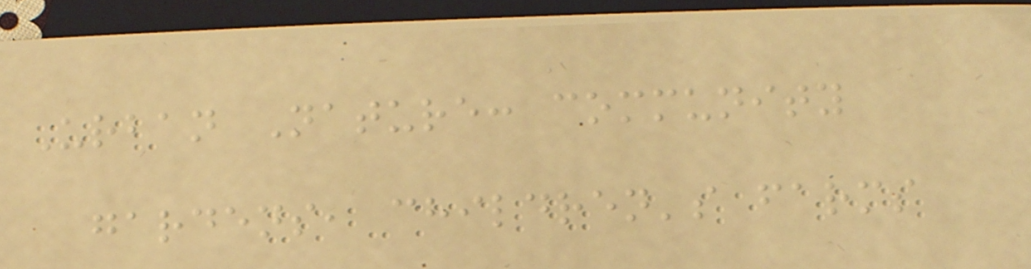Urban Nature: community
gardens, children's farms
